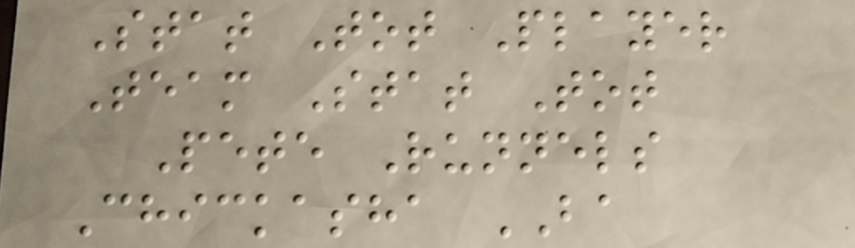Stat Tot Player
Team Stat Tot
Pete Runnels
Chickasha BA
